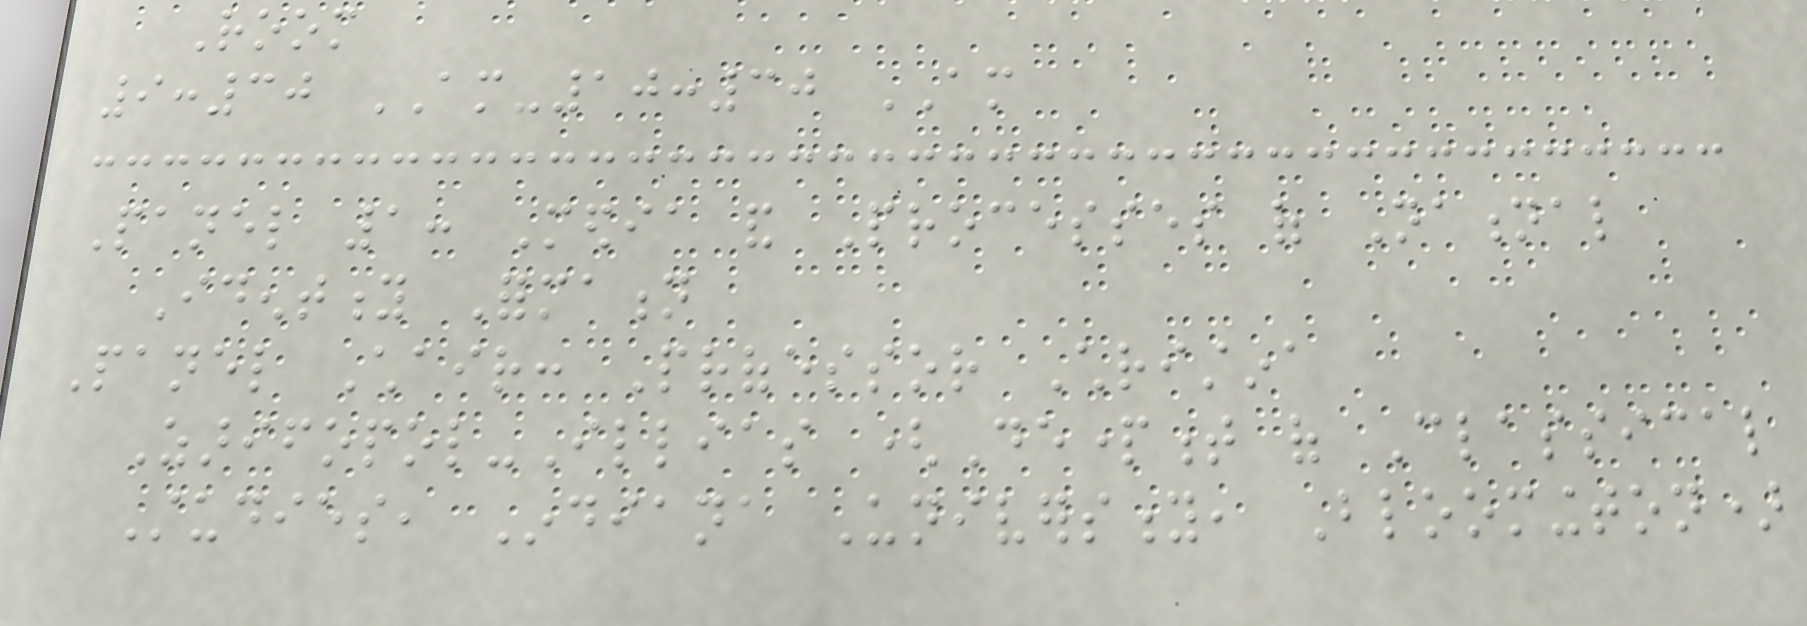Room
9:30 AM-10:30 AM
Panel 1: Media and Processes of National
Identity Formation
Panel Chair: Professor Christina
Zarifopol-Illias (Department of Classical
Studies, Indiana University, Bloomington)
